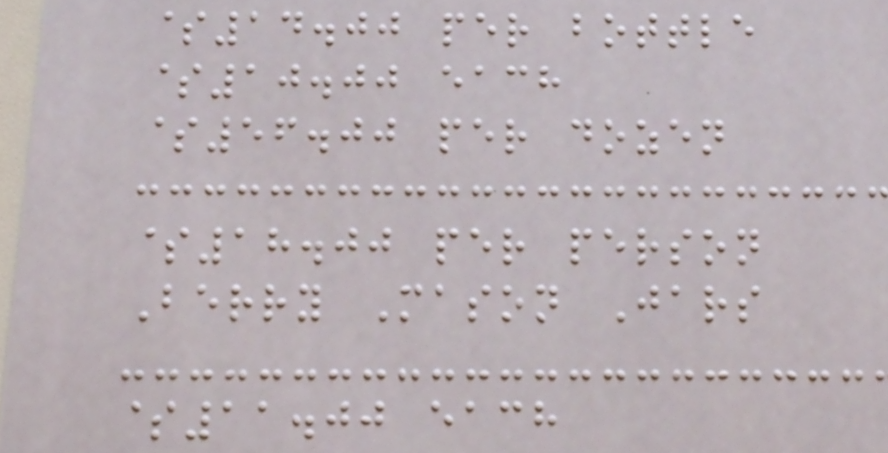$14.00 per bottle
$10.00 each
$56.00 per dozen
$18.00 per person
Berry Mason Jars
$11.00 each
